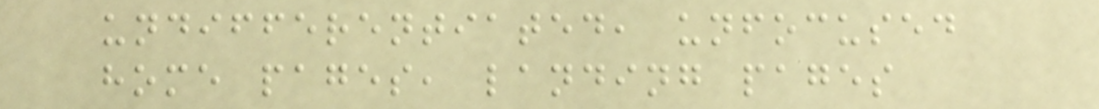undifferentiated, unfocused
home pages, landing pages
